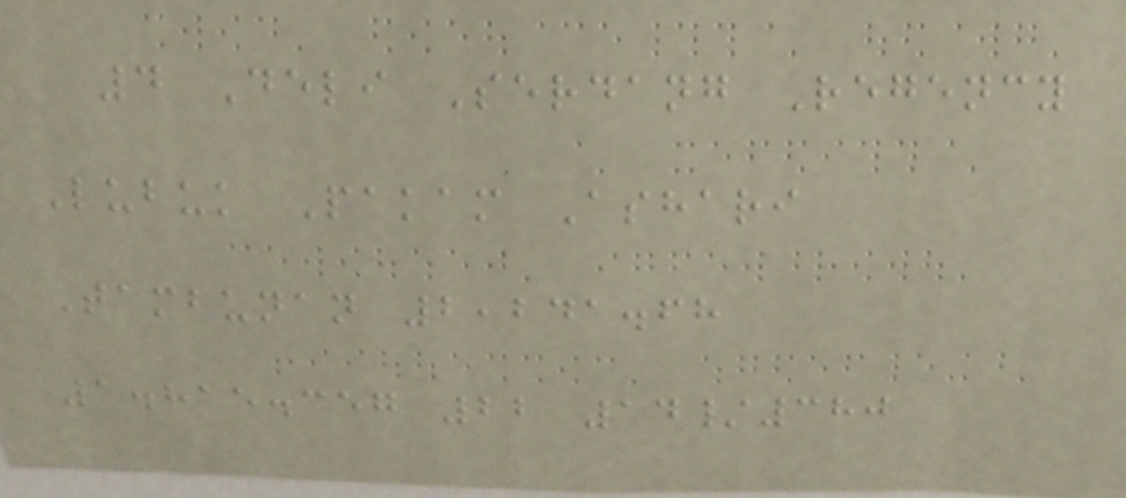4 Deli Serdang Regency
Lubuk Pakam Ashari
Tambunan 2,241.68
1.815.357 22 14/380
